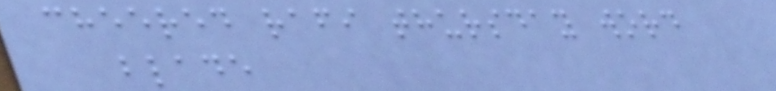cheered rafi thursday word
blade
